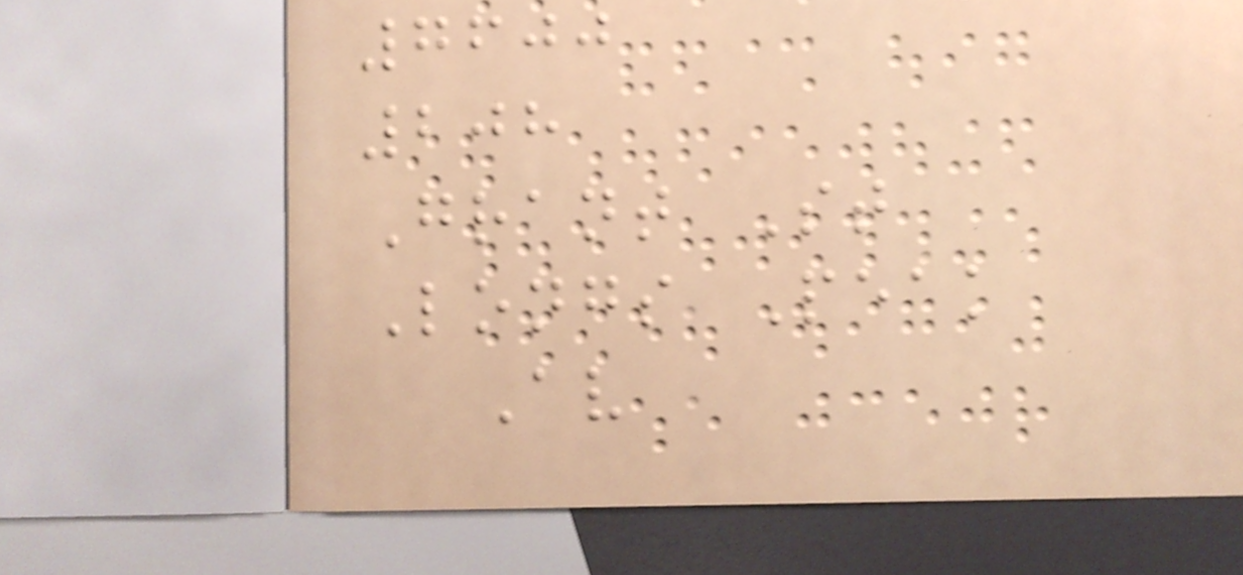7600
208
Grant St
Longs Peak
Av
